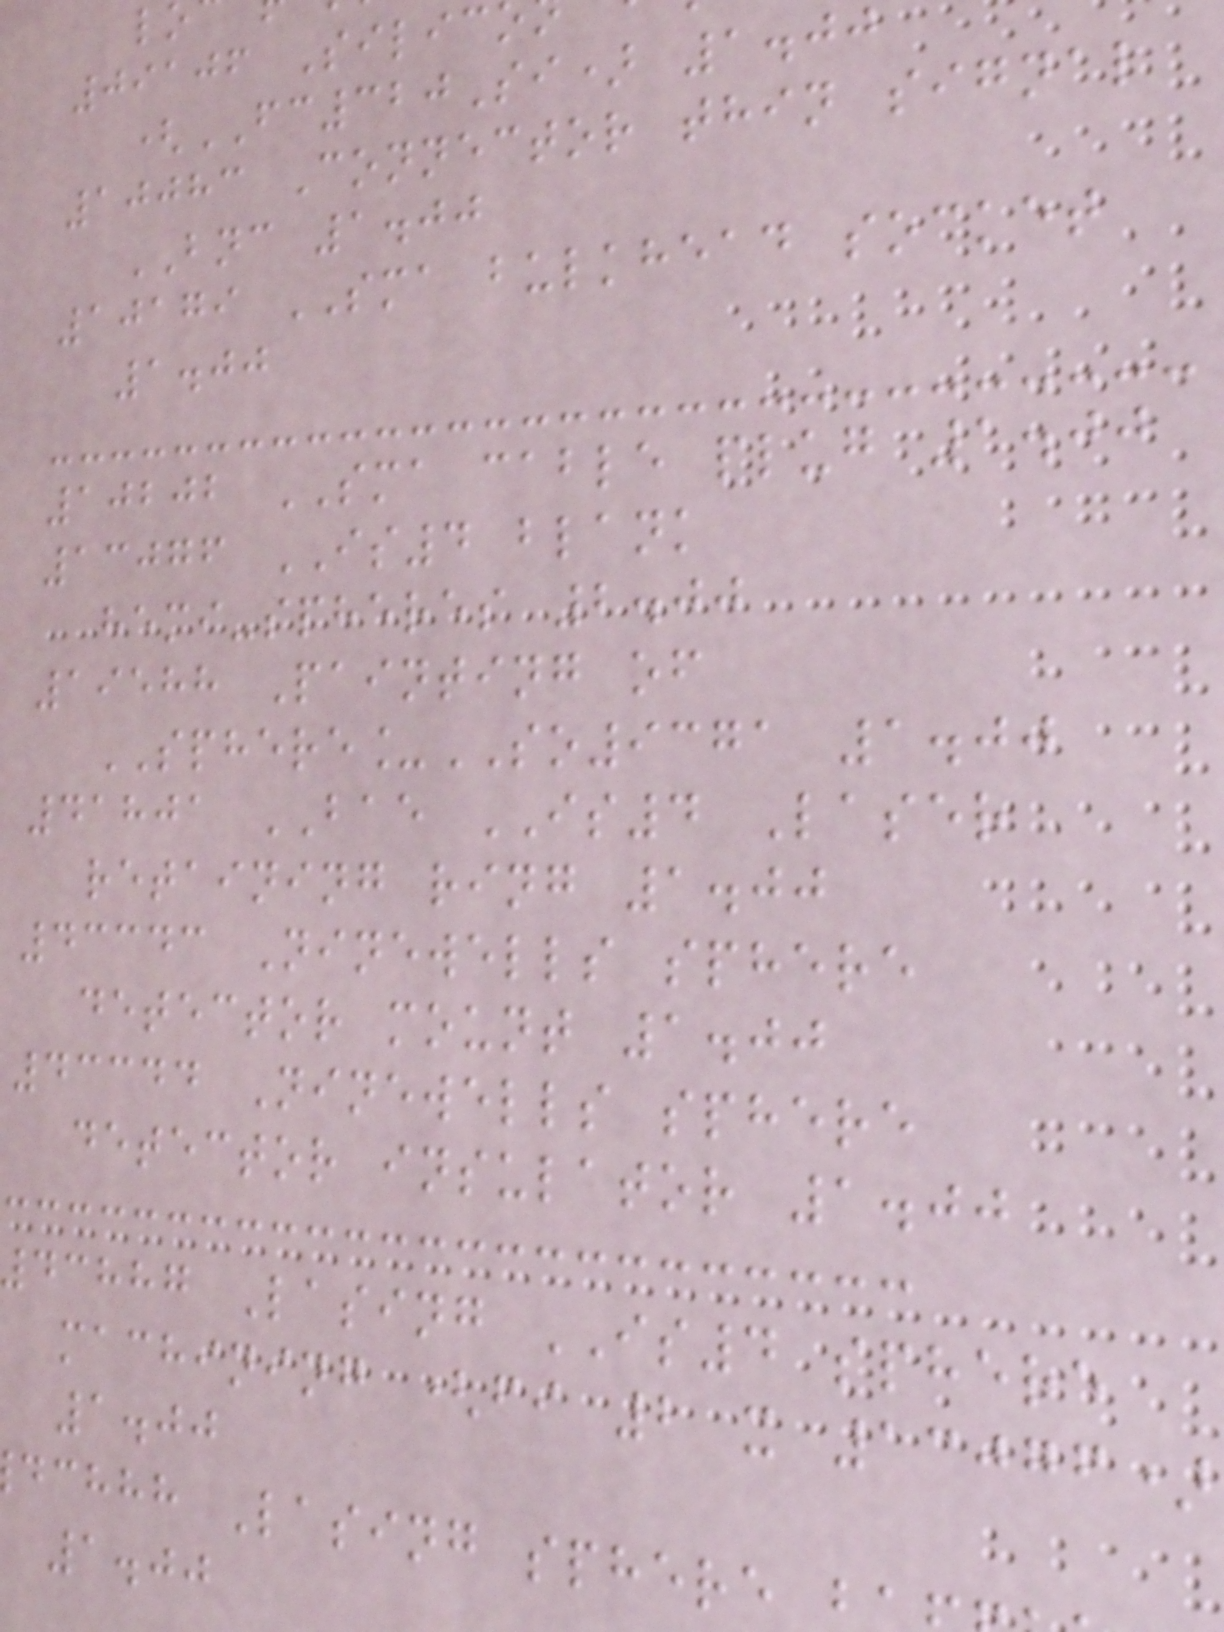09106 Silic
(FC320Si) 1.00
10083 Connector thin signal
BNC 1.00
10179 SMA bulkhead socket
1.00
10202 SMA cable plug 1.00
13076 IS4 blank
hemi-spheres 2.00
19588 Painting of
SPHERE_SO9371 1.00
41801 BAE IS4 Laser
retaining ring 1.00
43343 Ninewells sphere
detector mount 1.00
43344 Ninewells sphere
detector insulator 1.00
43887 Lasing IS4 sphere
machining (fi 2 x 13076)
1.00
dchhh Lasing sphere
1.00
